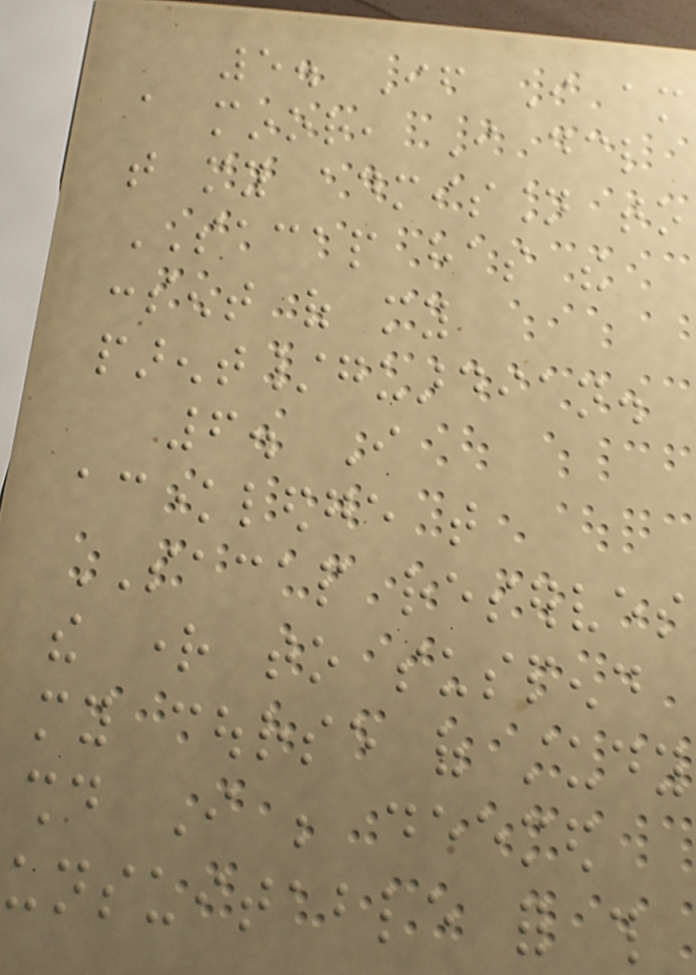5. If I am
a minor, I declare
that my admission to
SACAP has the
consent of my
parent/guardian.
6. I
acknowledge that
SACAP reserves
the right to suspend
my course of study
should I be deemed
unsuitable for this
